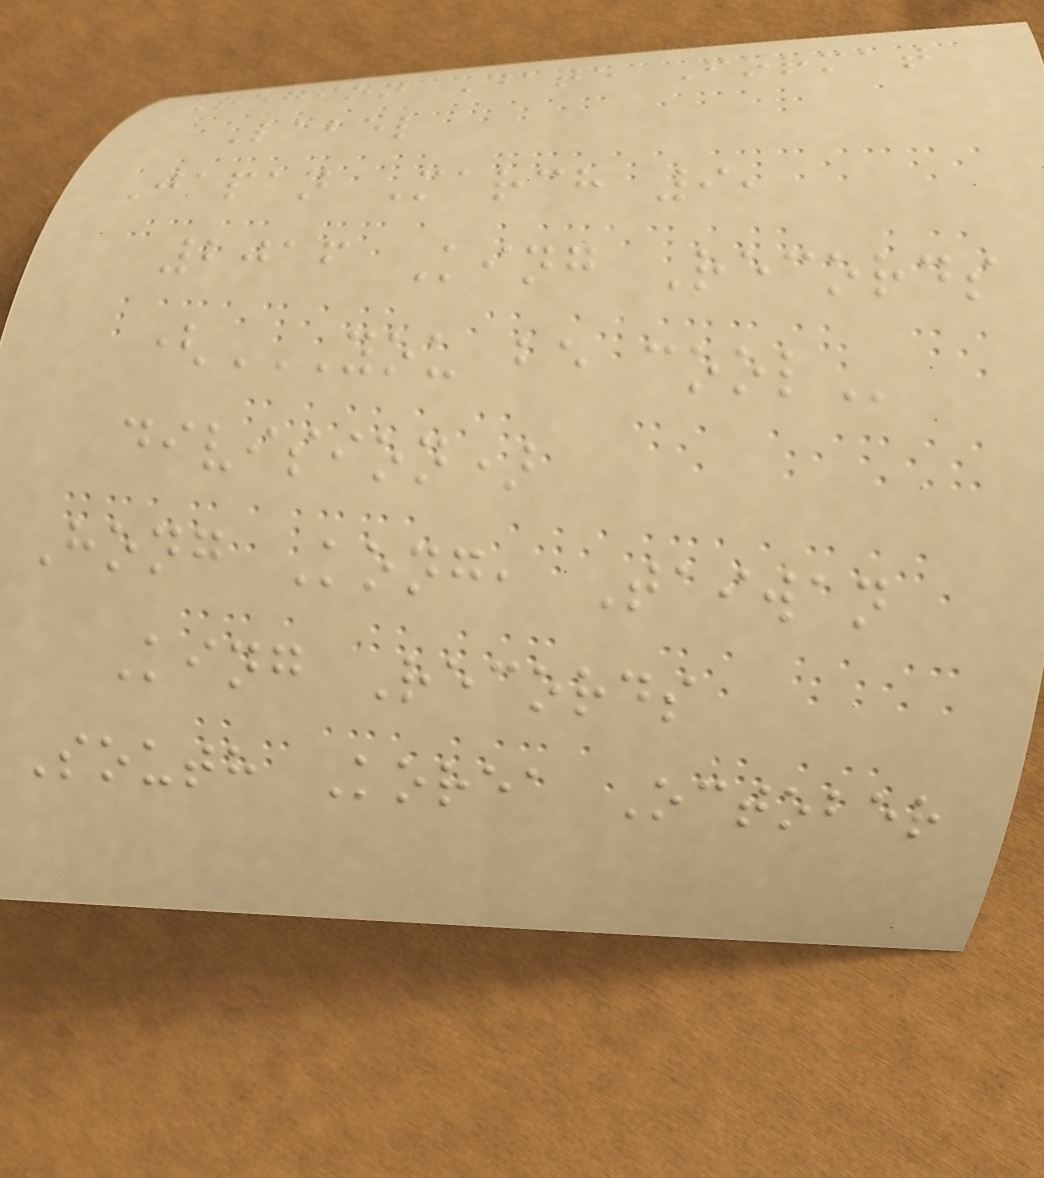Region Date Format
Label
Japan March 9,
2016 King Records
(YOU BE COOL
division)
Hong Kong, Taiwan
King Records
South Korea October
